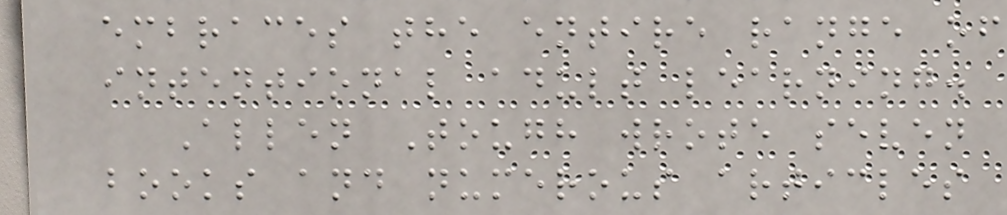embraces the entire range of
intentional adult learning.
Allen Tough wrote seven
books and numerous articles
